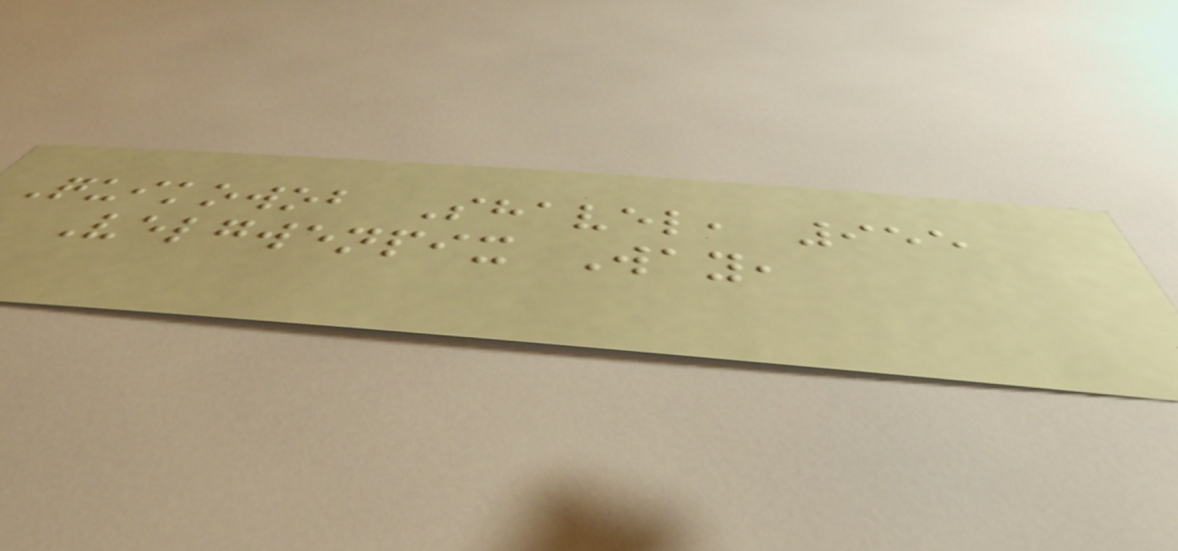Quikowob Shavel, 955
Velgwenpix Way,
